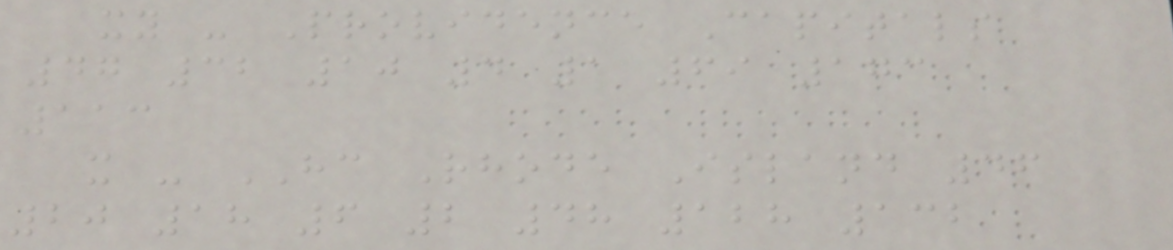xy - Providence Capitals
47 32 10 4 1 69 173
113
x - HC Rhode Island 46
20 18 6 2 48 128 132
